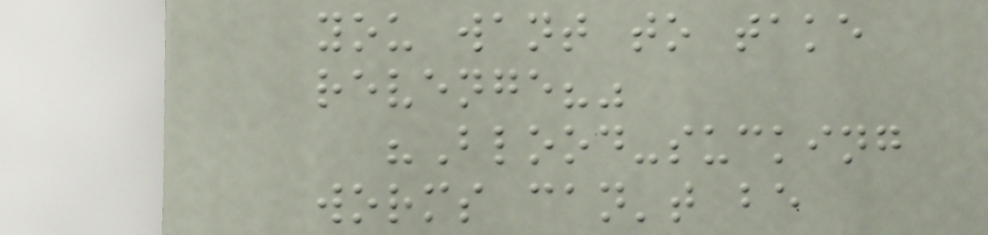you want to take
revenge?"
"Blood-sucking
worms can't be
